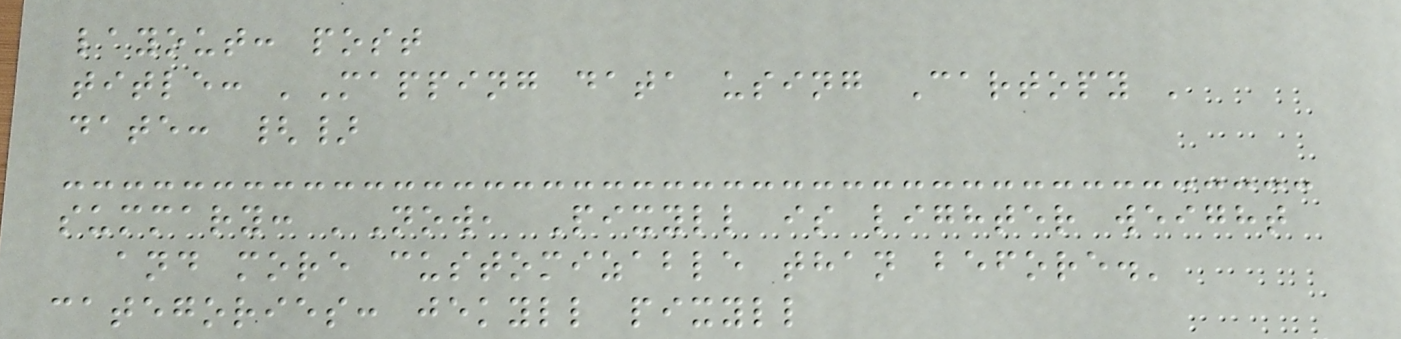layout: post
title: 'Mapping data using Cartopy '
date: {}
summary: 'Now, Pixyll is lighter weight
and more customizable than before.'
categories: jekyll pixyll
